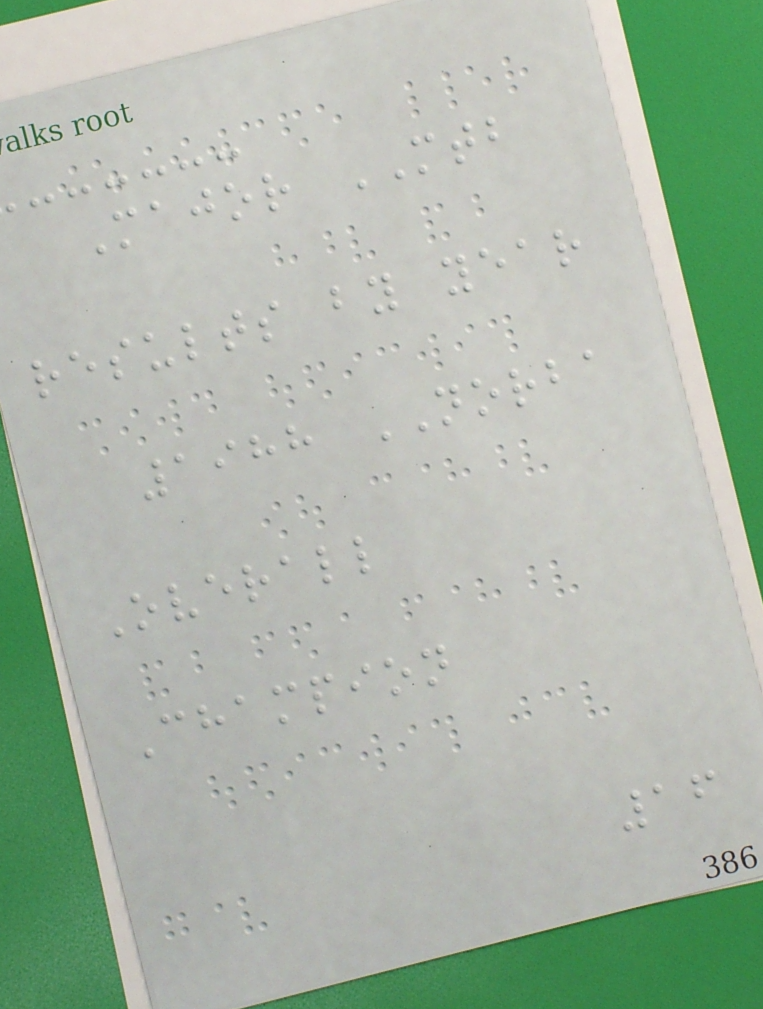Major MTB
results by year
1988 NORBA
Overall
Champion
16
